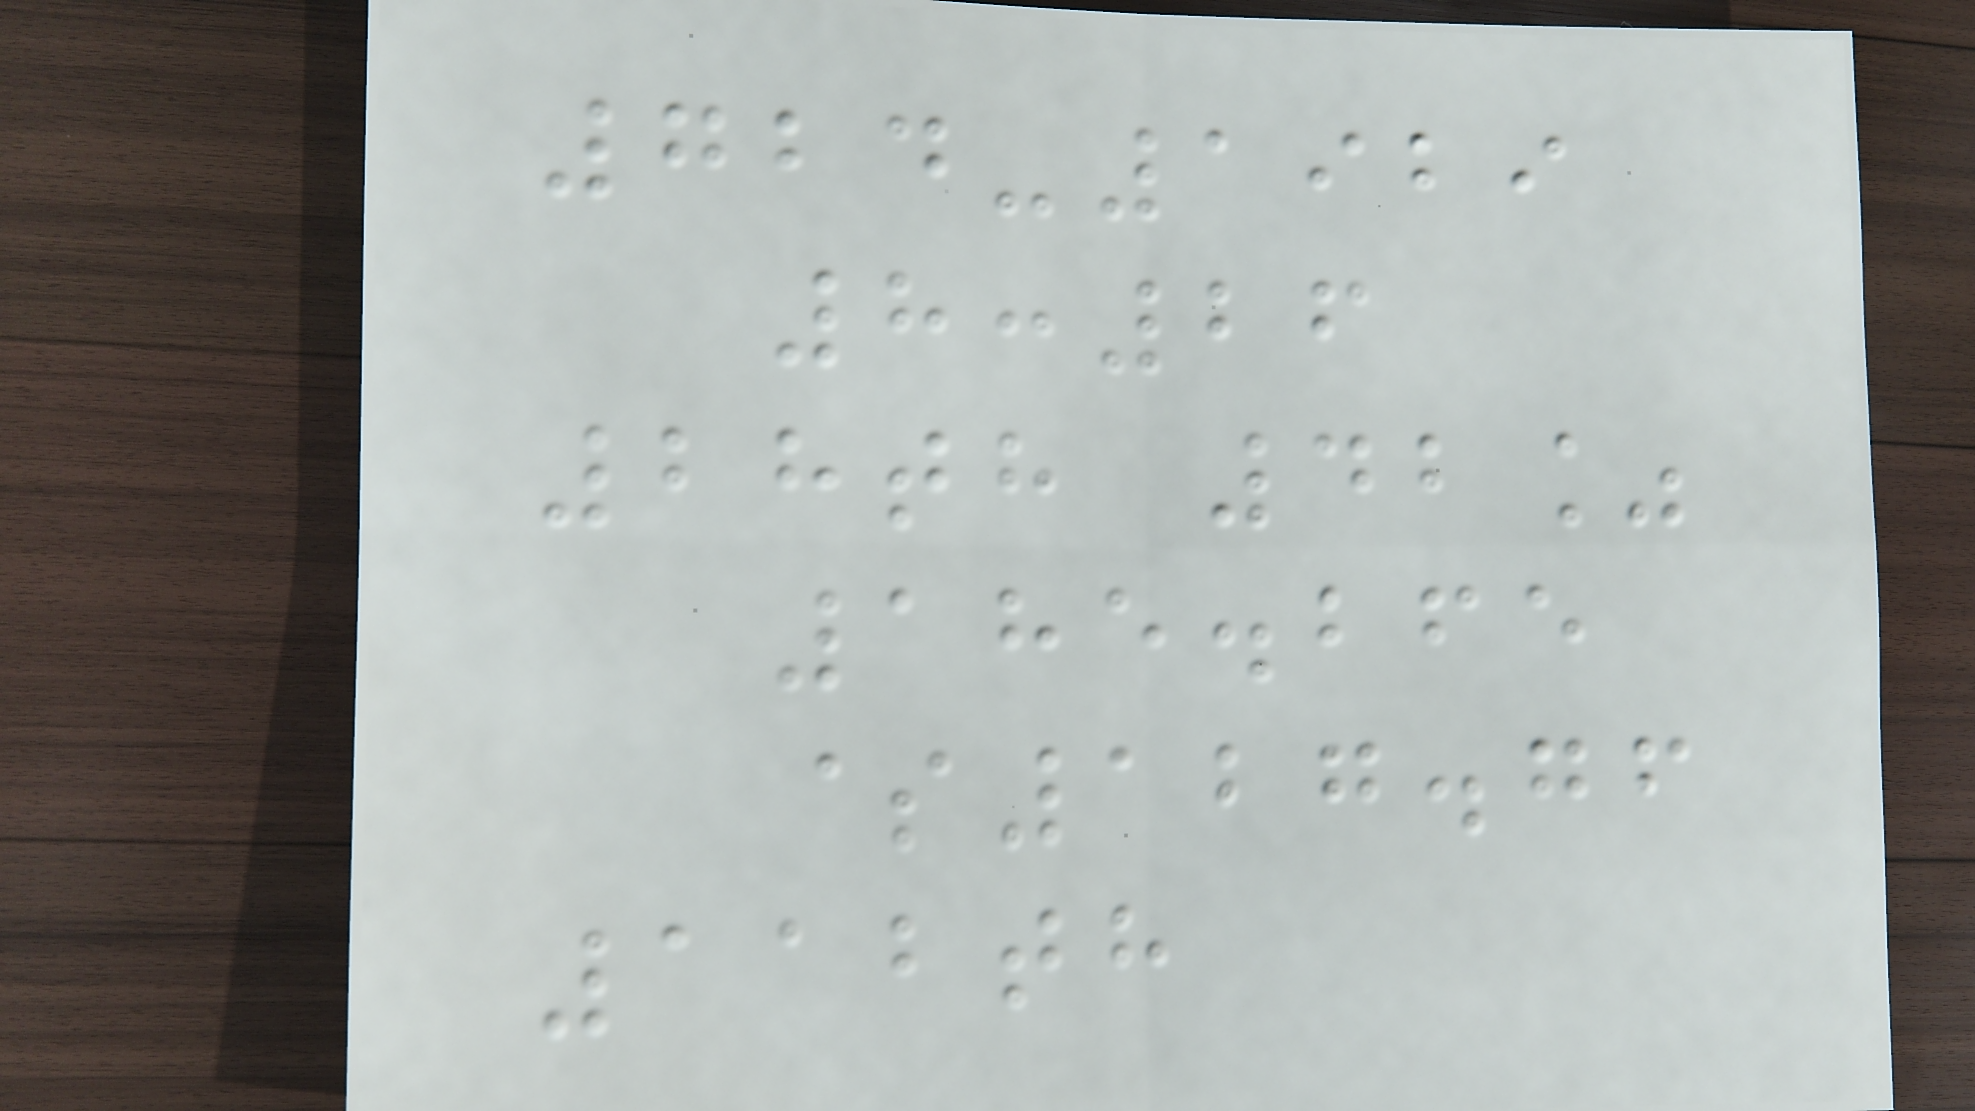724-1929
8:26
28th 42%
185.265
$127.76
112th
